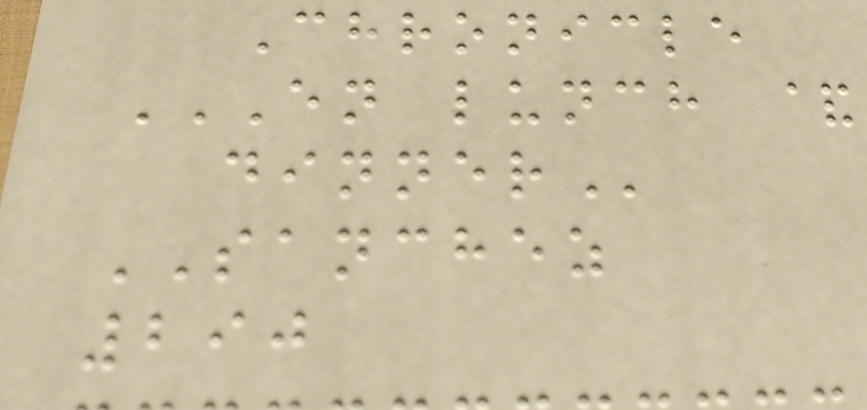Chronicle
EN LUNCH &
DINNER
SANCHEZ
290
